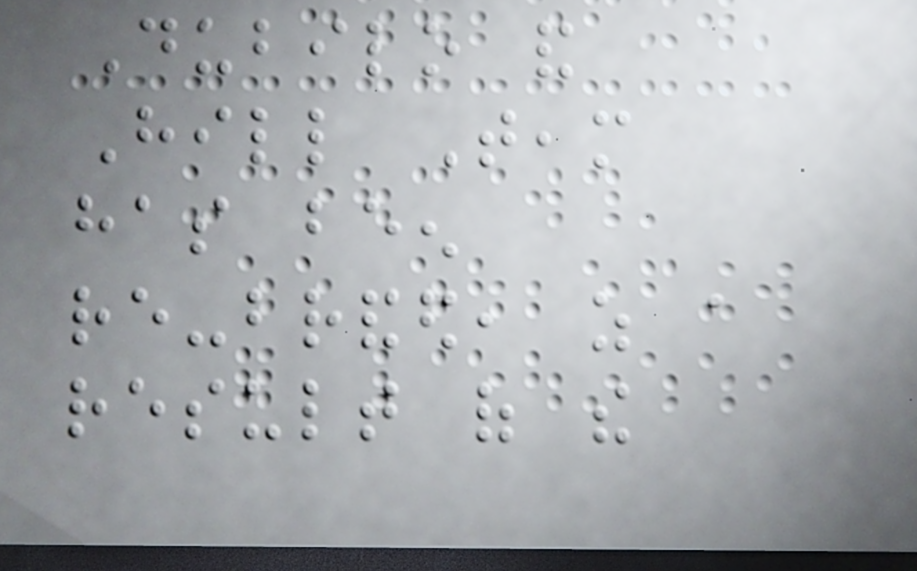Dubilo and
Hill Team
has been
re-branded, as a
result of the
